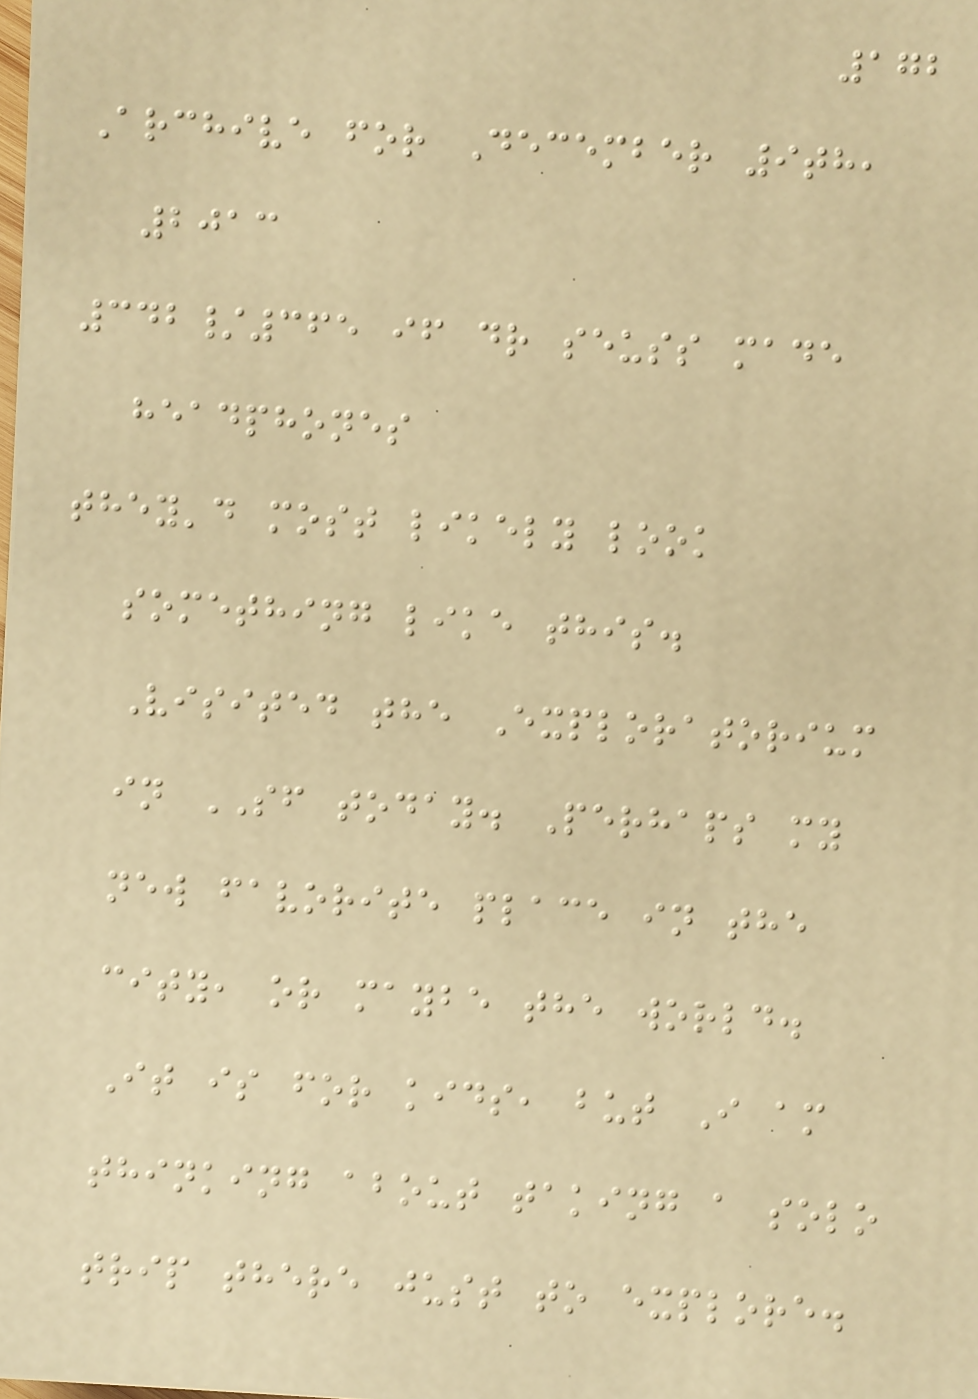172
Archive for December 9th,
2013
342/365 if dr seuss made
headphones
they'd most likely look
something like this.
Visited the Exploratorium
in SF today. Perhaps my
new favorite place in the
city, or maybe the world.
It is for kids, but I am
thinking about taking a solo
trip there just to explore.
